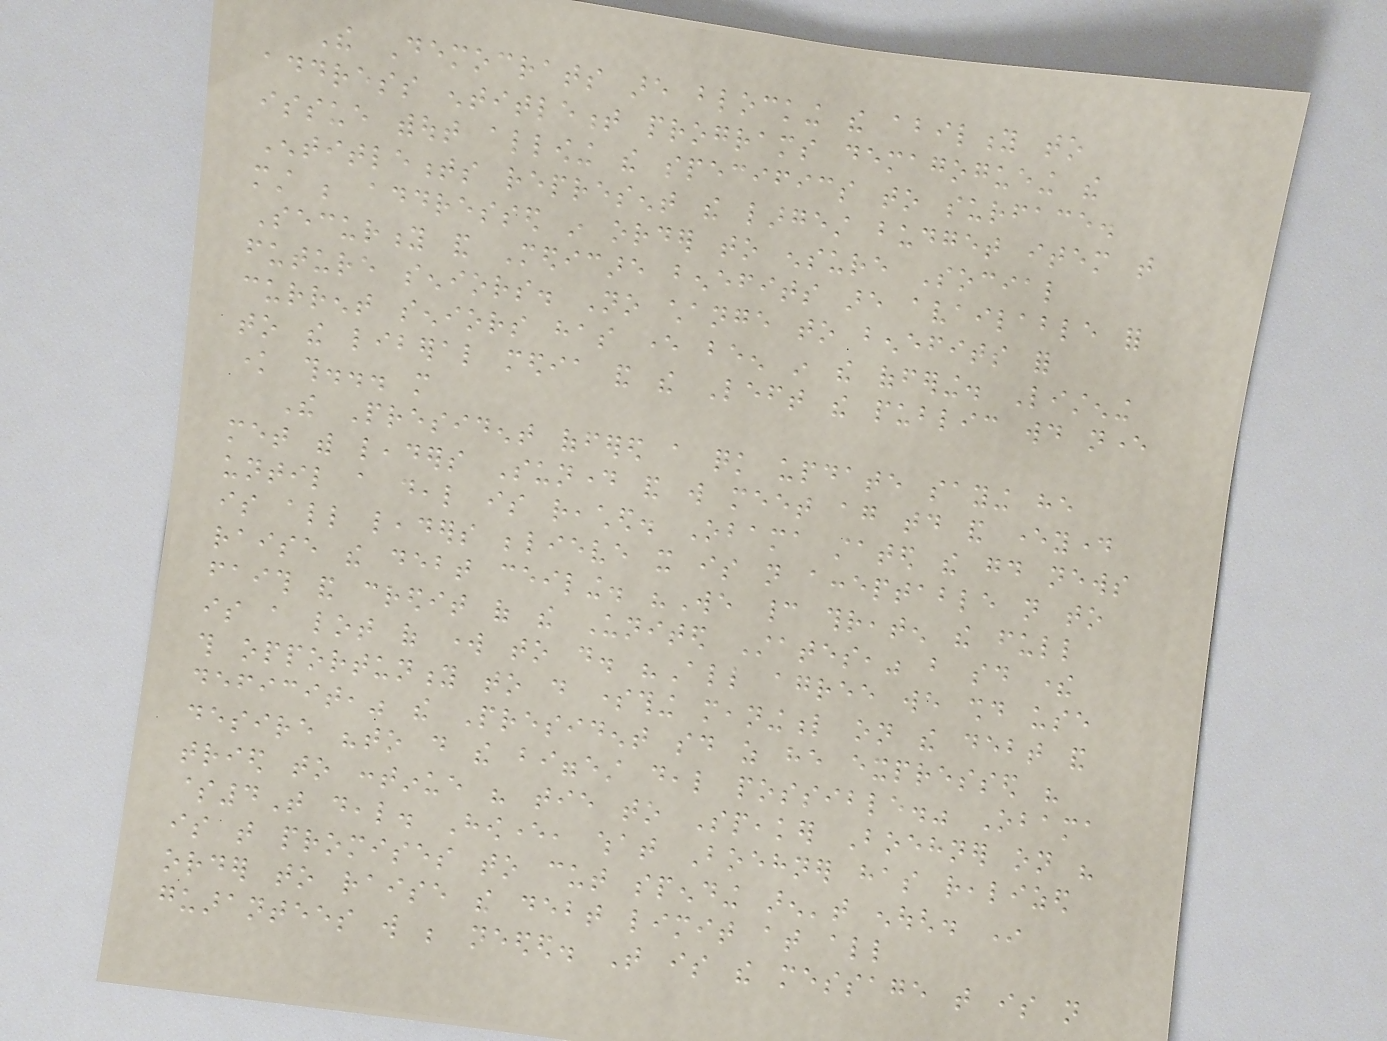The Democrats are blocking the ability to
address entitlement programs demagogueing the
issue without allowing the specifics to surface.
Entitlements represent the largest budget item that
must be addressed in order to ensure Social
Security and Medicare benefits are available for
future seniors. No change to benefits for
current seniors has ever been in the offering. Listening
to the liberal media and the Left the public would never
know this... more
The President offered a quick update saying he
met with leaders Sunday and will meet again today and everyday
until a deal is reached. Obama stated the good news
is all leaders believe it is not acceptable not to
raise the debt ceiling. "We cannot threaten the full
faith and credit of the United States," but said there
is a lot of work to do. "All agree we should use
this opportunity to do something meaningful on the debt and
deficit," the President said as he expressed his
desire "to do the biggest deal possible." Obama
tried to continue his tie to Speaker Boehner on his
$4T deal. However, what Boehner has realized
is that promises to cut spending aren't enough. In
order to raise the debt limit at all
guarantees will be needed. That is the message that is not
